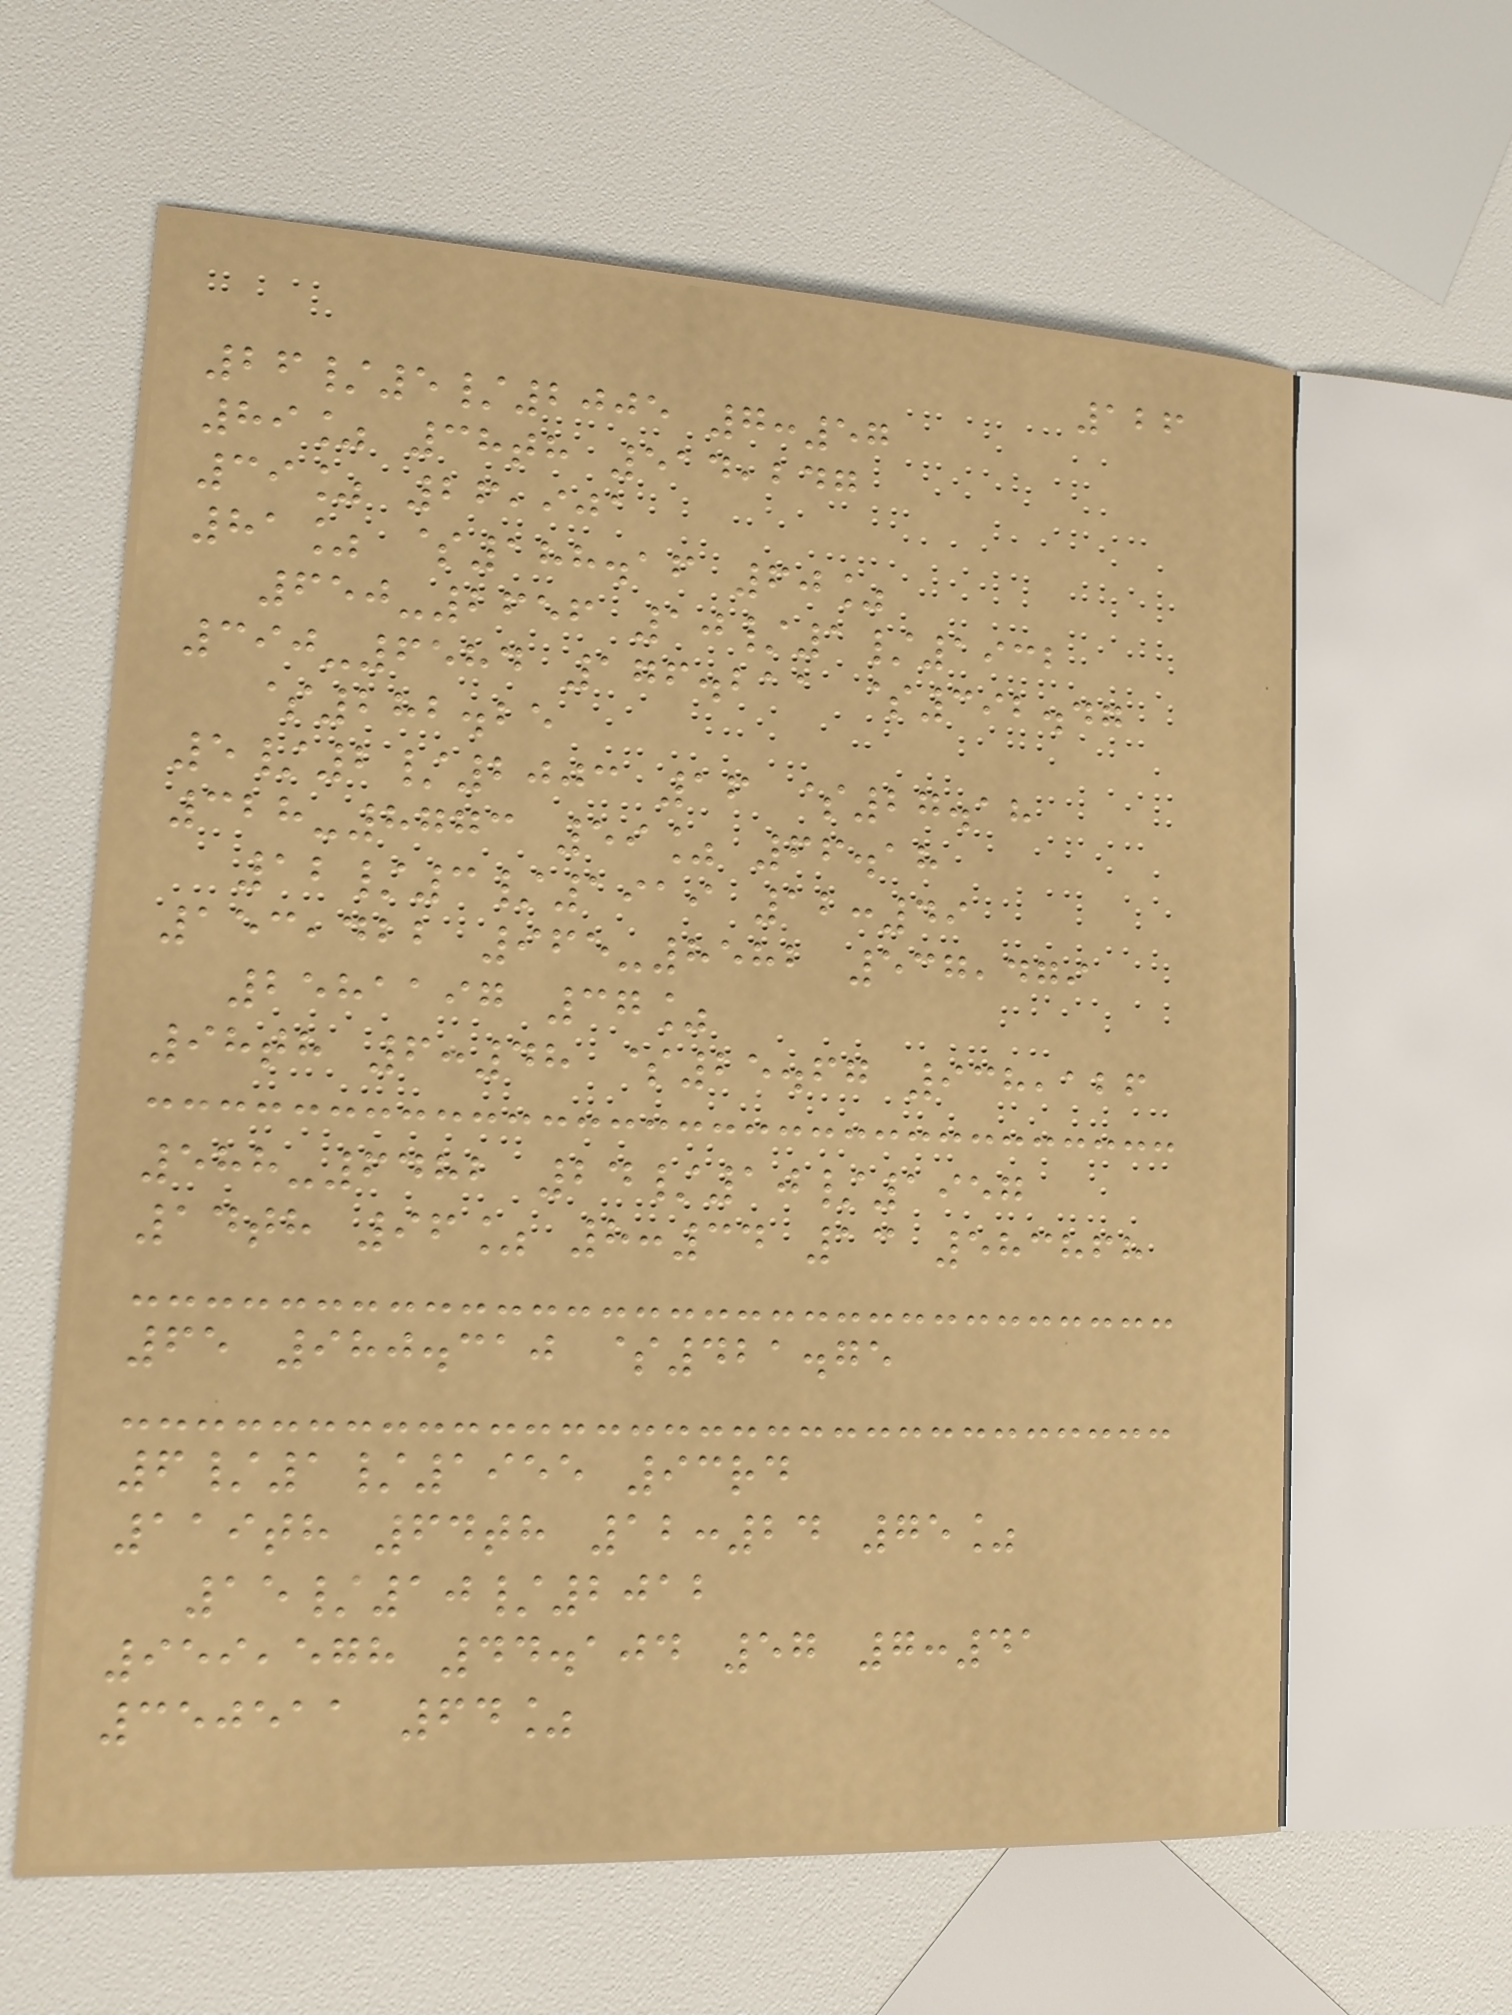126
26/5/2005 7:57
89% 38th 514,247
39% 26,901
81% $188.16 60%
650-2656 10/1/1932
390-6584 176.211 $392.47
$282.25
5/2/2003 16 $27.18
328-8773 59% 66.18
12/3/1919 12:49
153,422 965-8582 537,479
2581197 37%
98th 6:48 $25.67 938,126
588-6482 24/10/1957
14th 96% 8:34 13 583868
65 980.310 $421.75
6/1/1955 93rd
119th 64th 12:24 75%
15/10/2012
959,578 44.104 57 7:41
350511 64%
